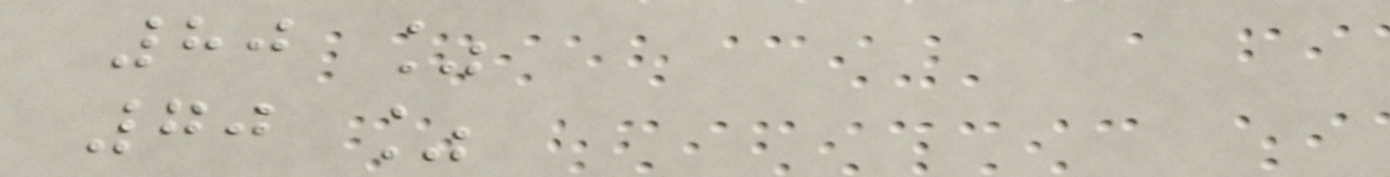80 %
70 %
